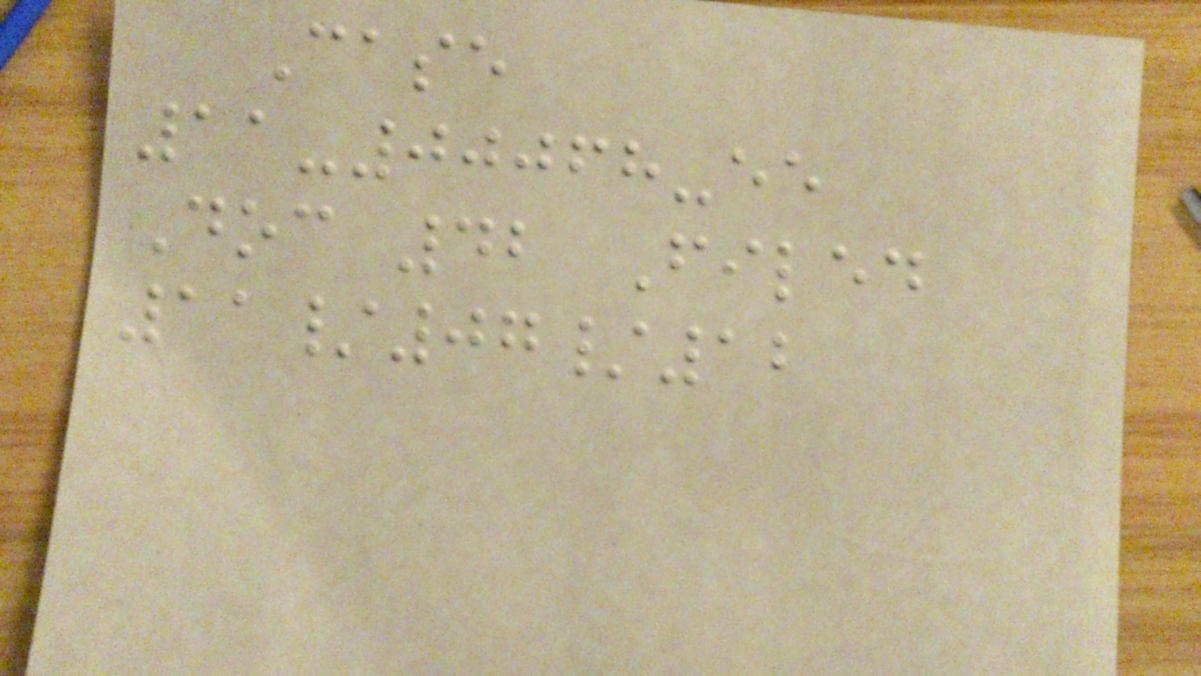Case
11-00068-ee
Doc 42 Filed
11/07/12
